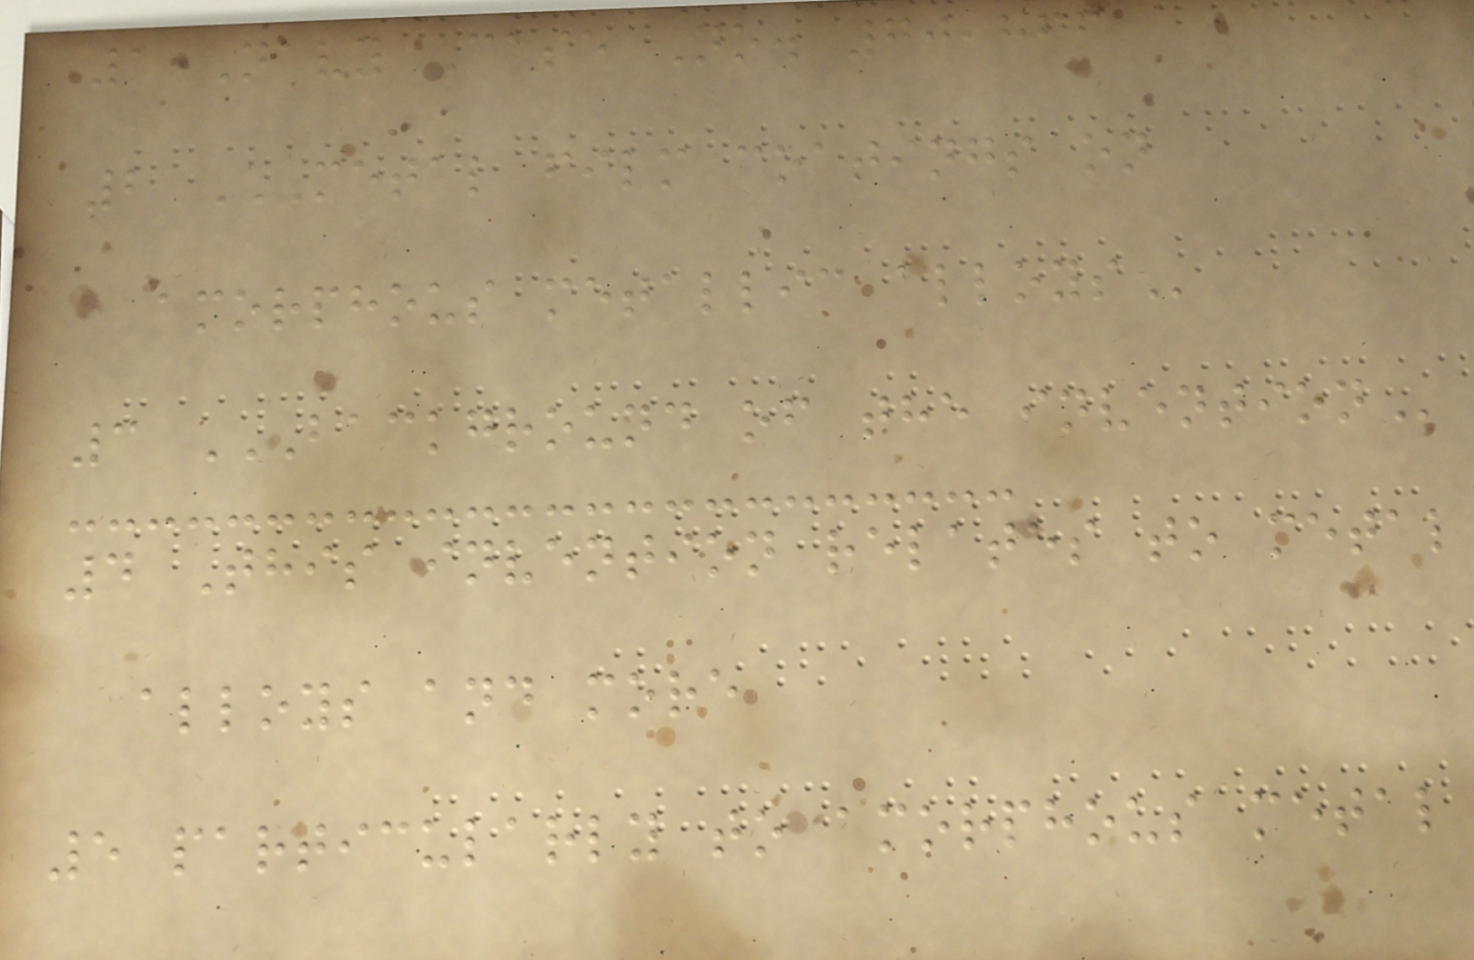1 Navy Case No. 70,866
2 METAL FILM COATINGS ON
AMORPHOUS METALLIC ALLOYS
3 BACKGROUND OF THE INVENTION
4 This invention relates to metal
alloys and more
5 particularly to amorphous metal
